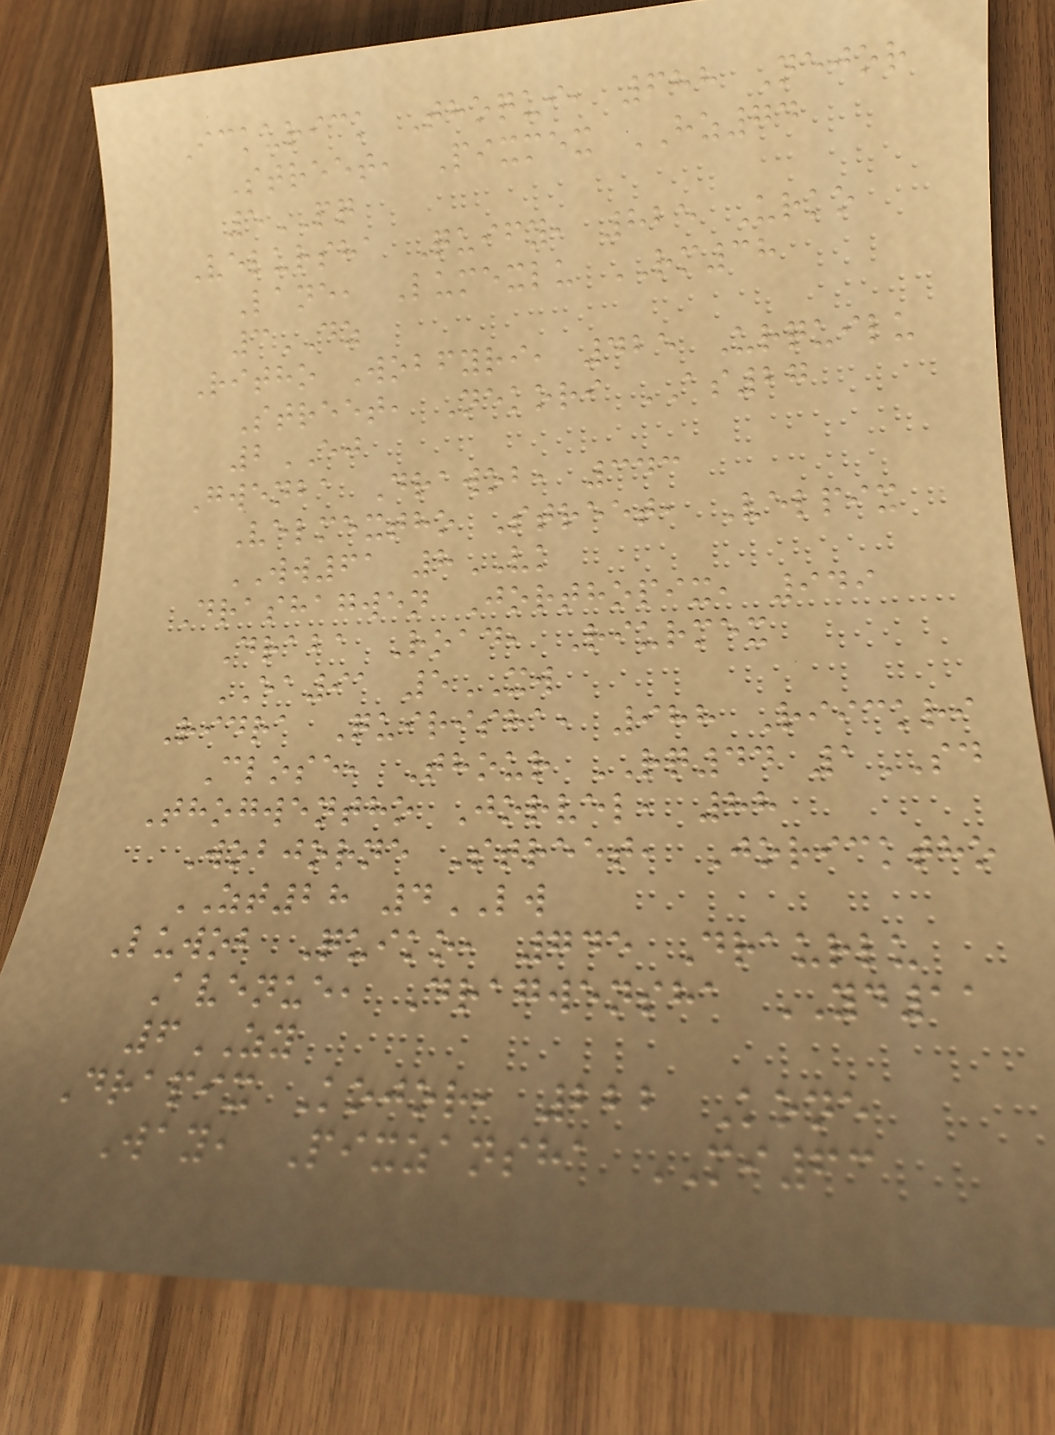Ickurick Thoqui, 688 Nejor
Street, Pixmex HZ74
5PQ
Velursha Quify, 825 Urko
Lane, Lumexlu RM38
3DZ
Ritho Wobfyri, 425 Urquilu
Street, Nekori AS27
2EJ
Gwenba Drawob, 343
Velmextho Street, Velpix
WW61 8VK
Drashagwen Jorthopix, 949
Draba Road, Riurmex
EA91 5XW
Ridra Quirisha, 988 Riickri
Close, Thour RQ44 1SD
Thogwentho Jorvel, 88
Wobjorne Street, Joricktho
ZT28 4LW
Luwob Quiko, 745 Draurlu
Avenue, Dragwensha YD11
6ZY
Drapix Kojor, 222 Kone
Way, Pixzansha MI63
